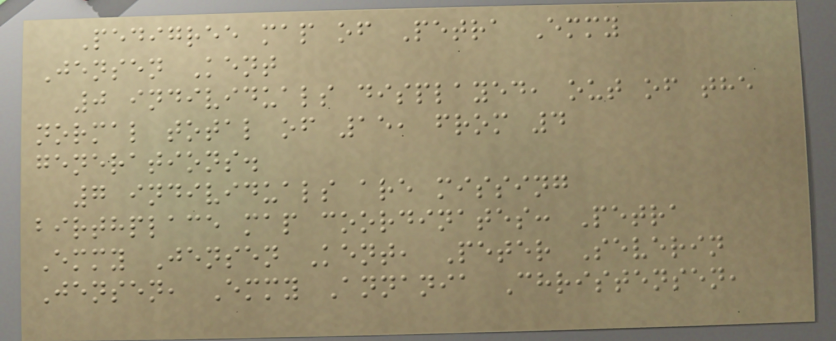Pedigree map of Petra Emmy
Jensen Kent
0 individuals displayed, out of the
normal total of 15, from 4
generations.
7 individuals are missing
birthplace map coordinates: Petra
Emmy Jensen Kent, Peter Severin
Jensen, Emmy Annania Christensen,
